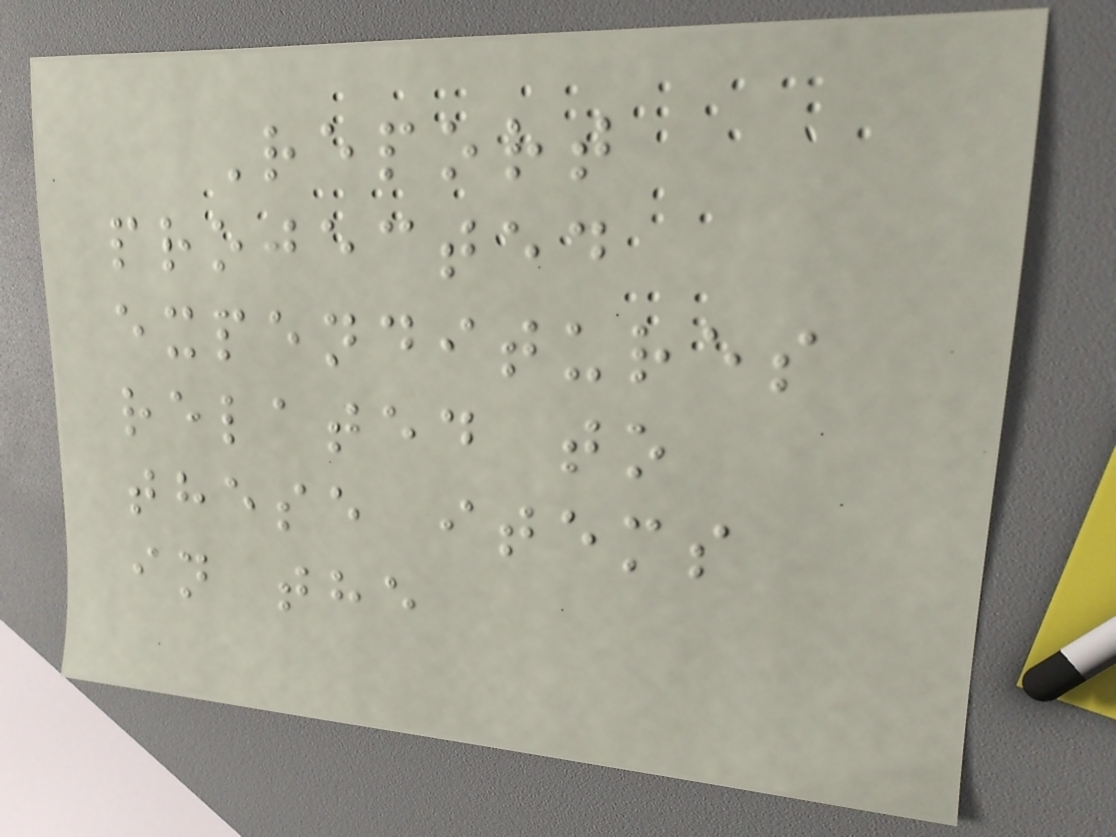Report
projected
expenditures
related to
these items
in the
